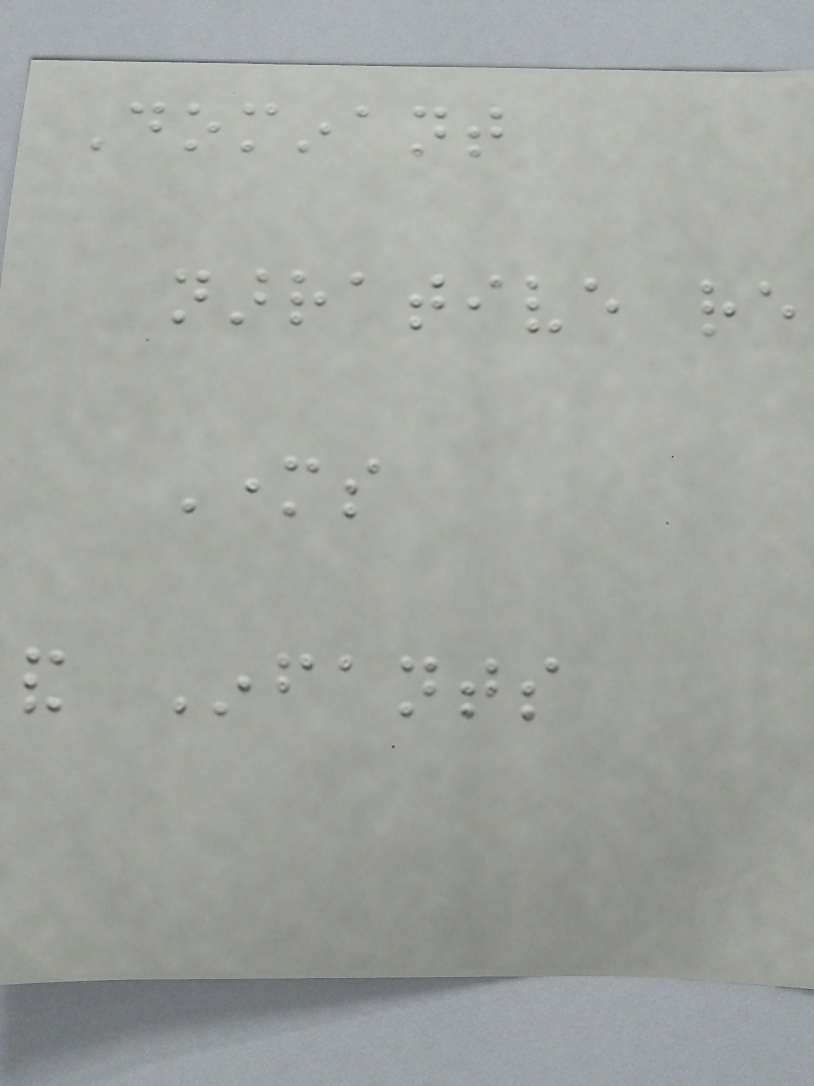Dominant
narrative re
Mothers
and Infants
